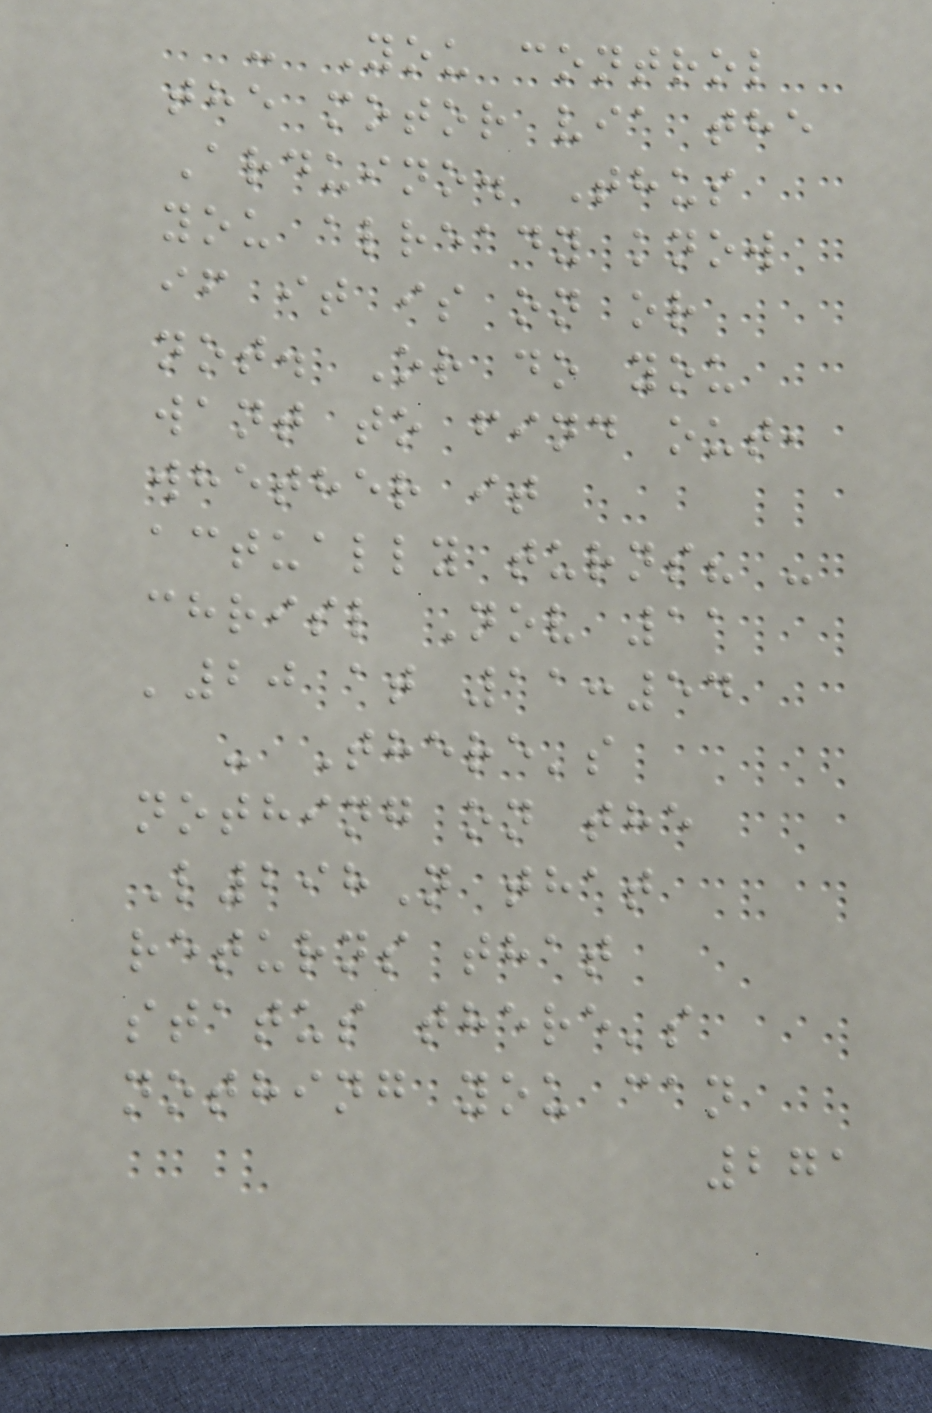- You control
the motor via the
Arduino. Thus
you already know
if it is on or
not. Or do you
want to find out,
whether it
actually turns? -
chrisl Nov 11
'20 at 11:54
- There's
nothing on the
L298N that
returns that
status there's
nothing you can
271
